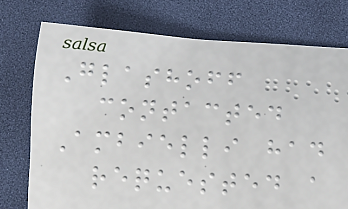Glashoff
contacted
Ambielli had
requested a
